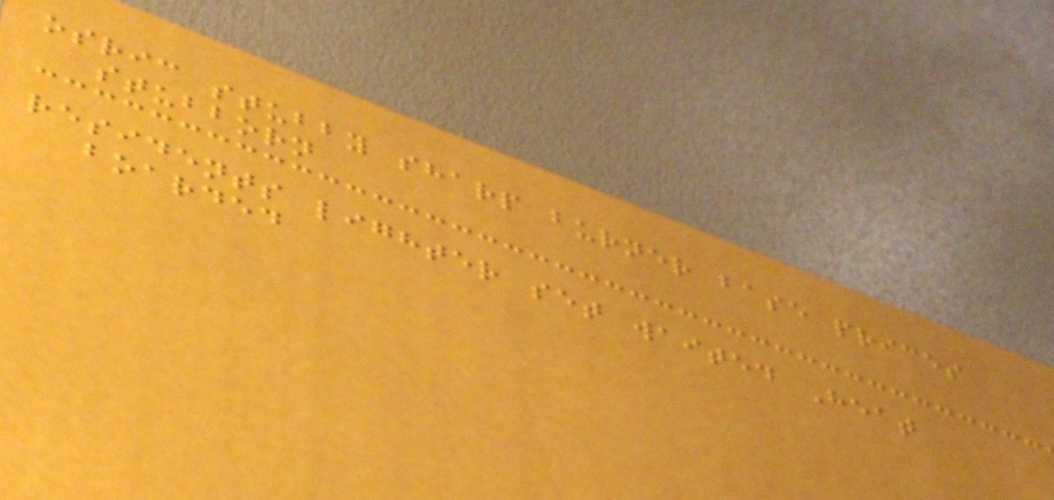osric stubby sharp burner base prices
stubborn
residents lighter set waited Heat
boarded
